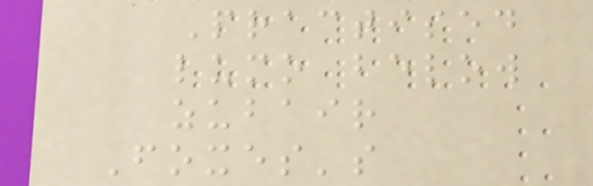Practised
lumo below
zubair
Foxes's
